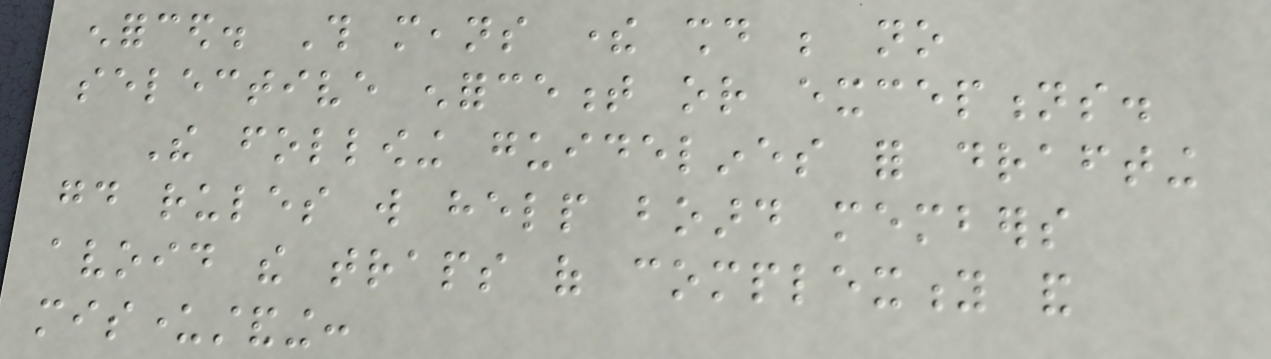enforced. This means there should be no
selective enforcement or exceptions.
The following guidelines for drafting
good rules will help board members
avoid the traps of complexity and
misunderstanding:
